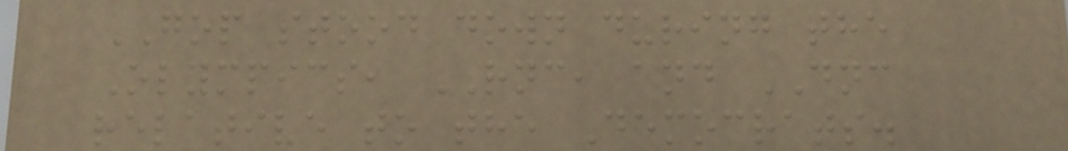GOP stood down during the
Olympics, RNC, and DNC
relative to the Democrats.
